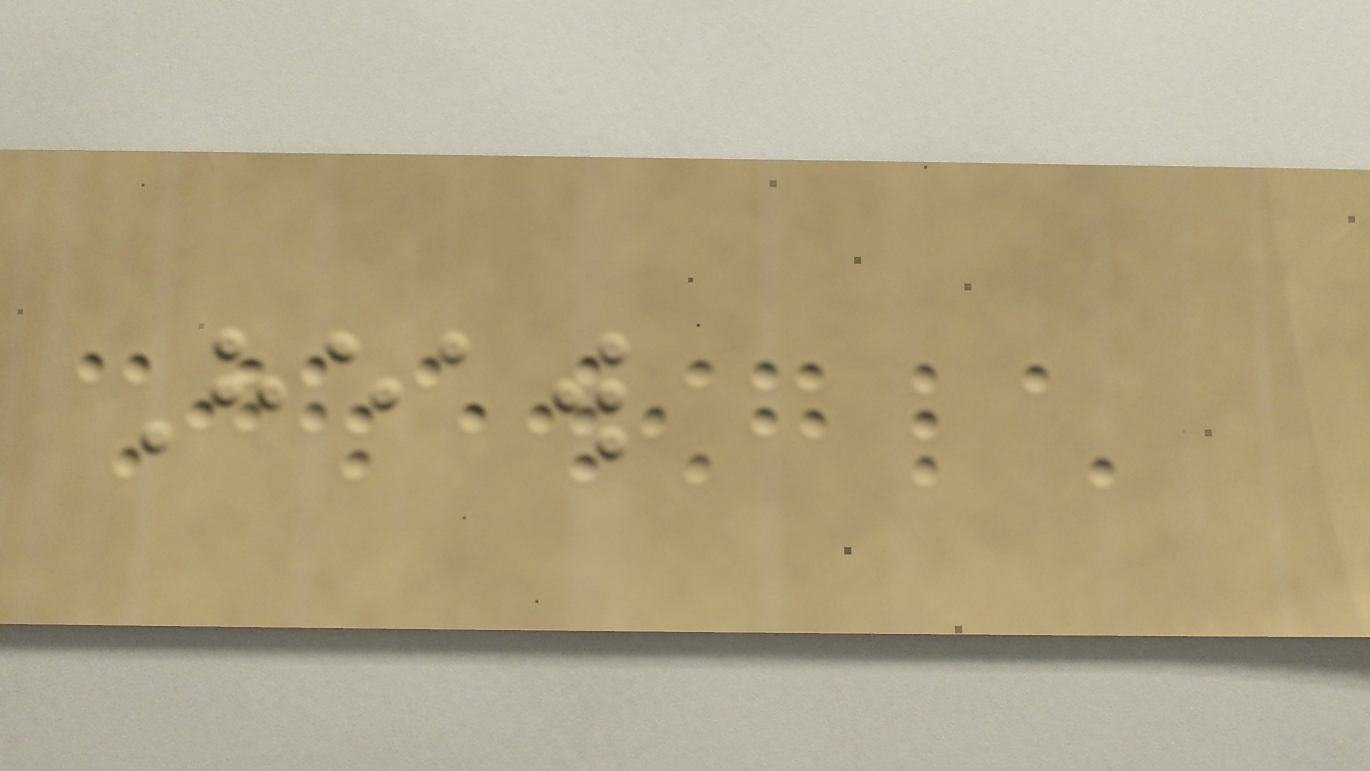Heaw
